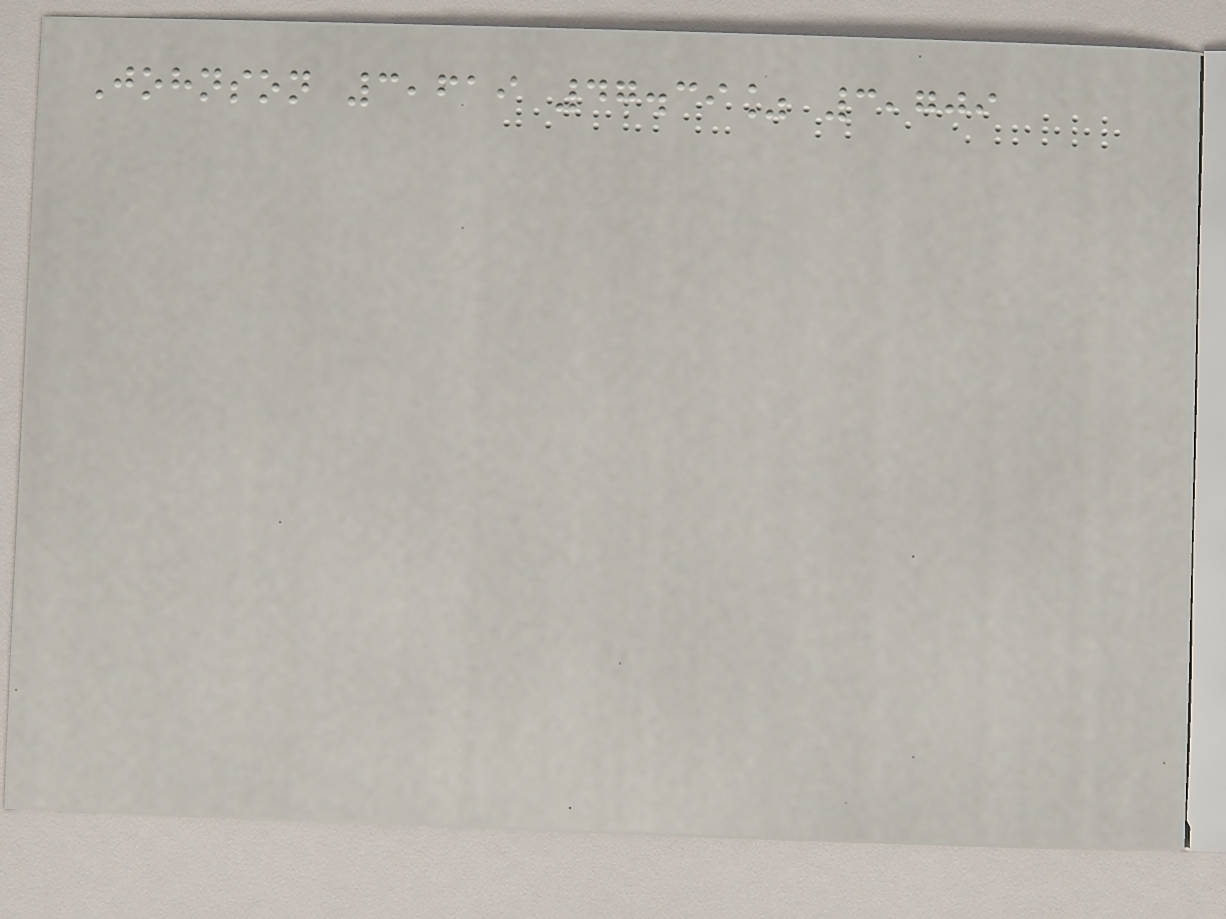Johnson 3,619 47.39% 3,709
